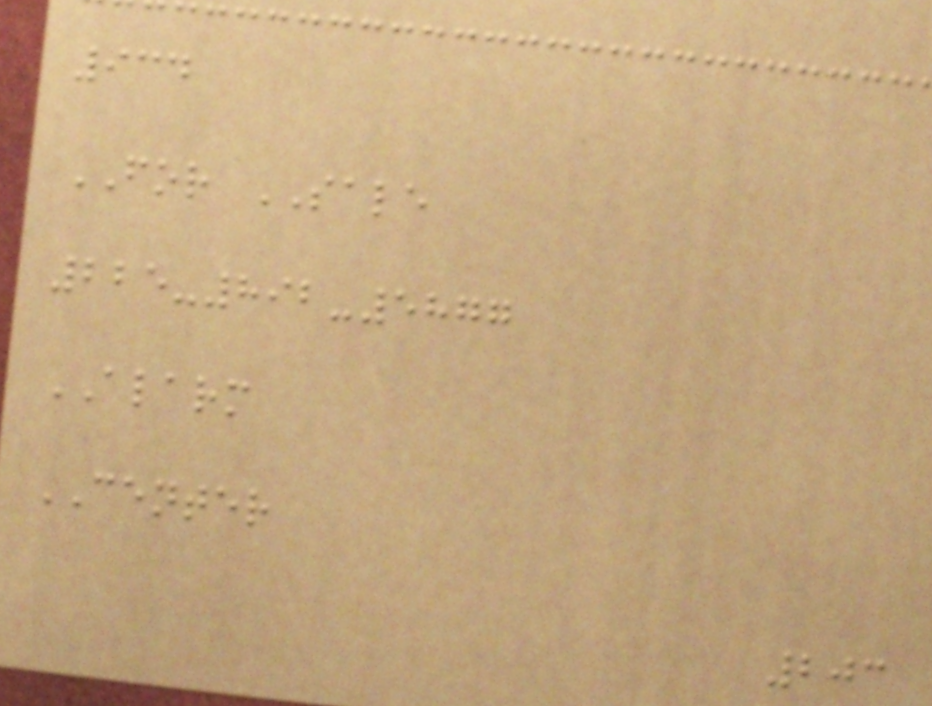934
FOR SALE
225-892-5877
ALARM
CENTER
203
